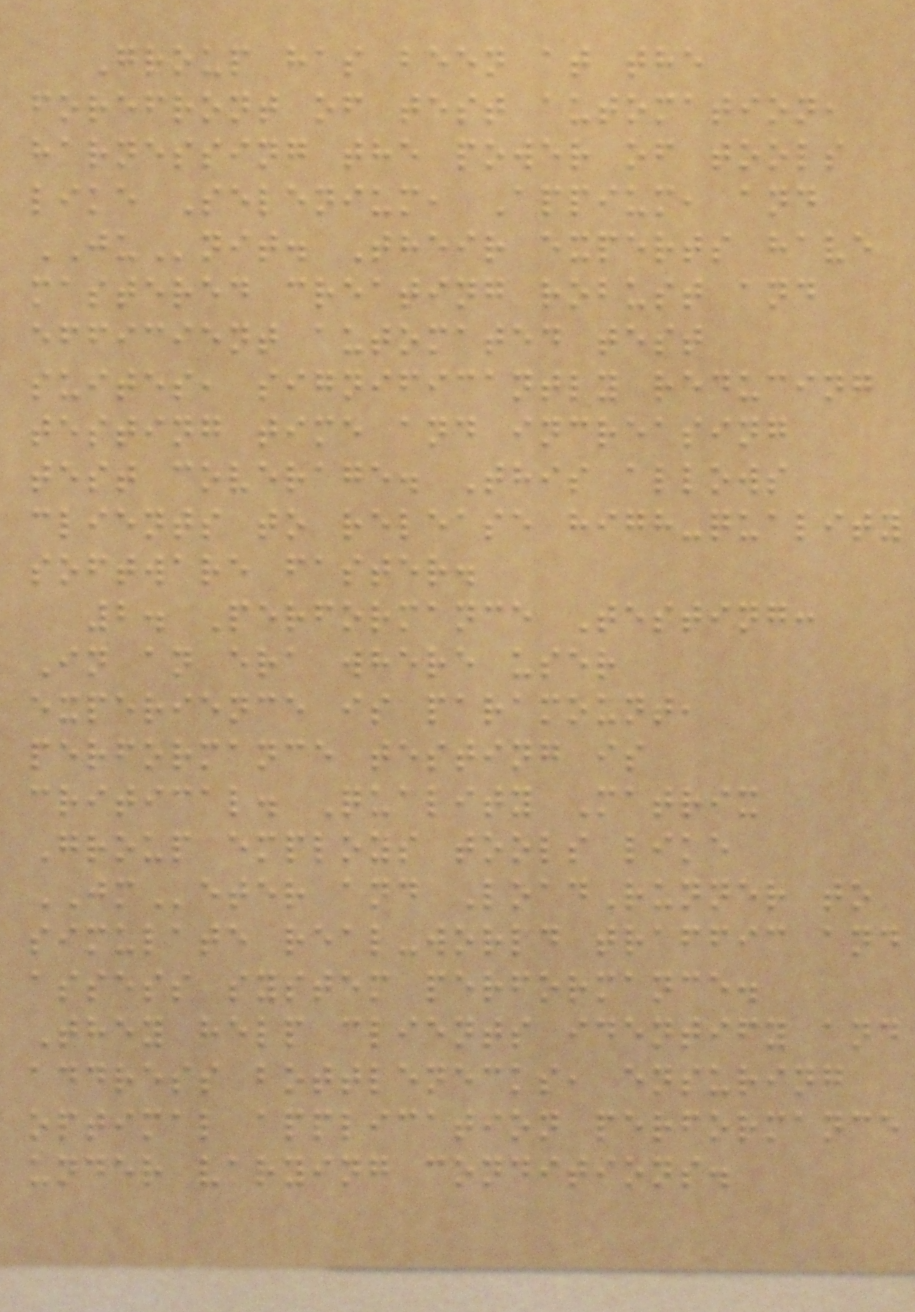Group has been at the
forefront of test automation,
harnessing the power of tools
like Selenium, Appium, and
JUnit. Their experts have
mastered creating robust and
efficient automated test
suites, significantly reducing
testing time and increasing
test coverage. This allows
clients to release high-quality
software faster.
2. Performance Testing:
In an era where user
experience is paramount,
performance testing is
critical. Quality Matrix
Group employs tools like
JMeter and LoadRunner to
simulate real-world traffic and
assess system performance.
They help clients identify and
address bottlenecks, ensuring
optimal application performance
under varying conditions.
